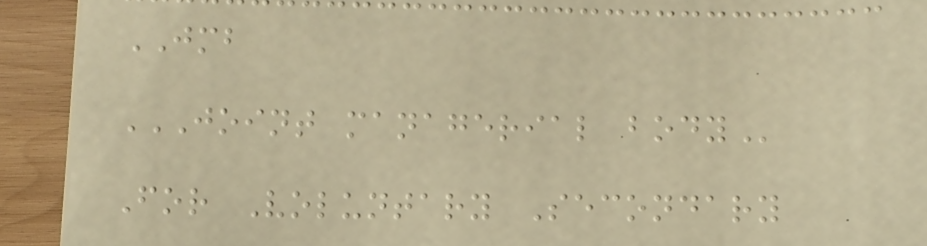JMB
JOINT MANAGERIAL BODY
For Voluntary Secondary
